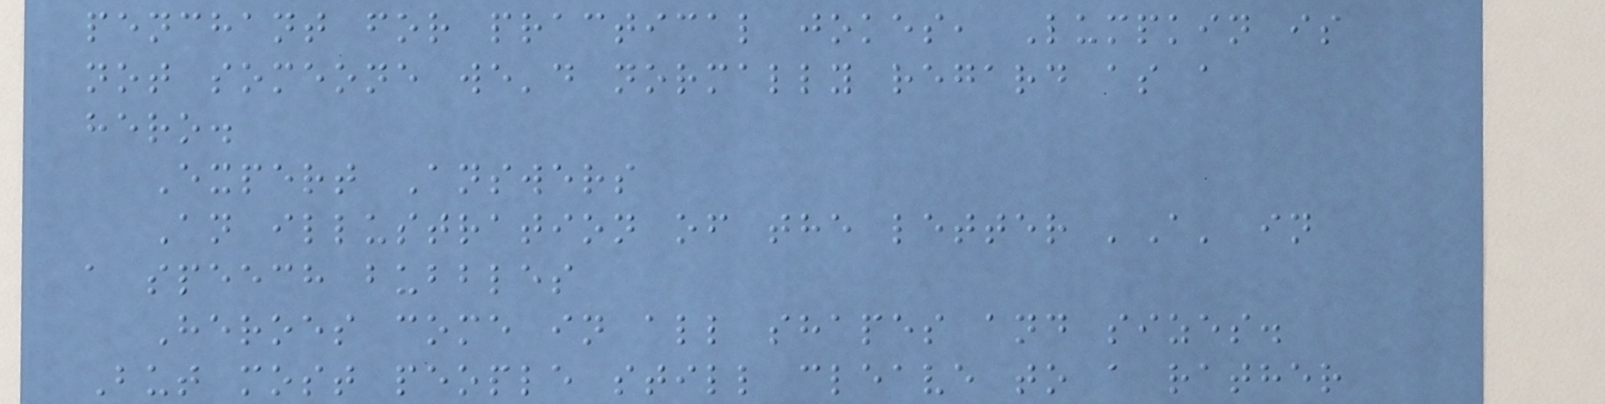penchant for practical jokes, Lumpkin is
not someone we'd normally regard as a
hero.
Expert Answers
An illustration of the letter 'A' in
a speech bubbles
Heroes come in all shapes and sizes.
But most people still cleave to a rather
